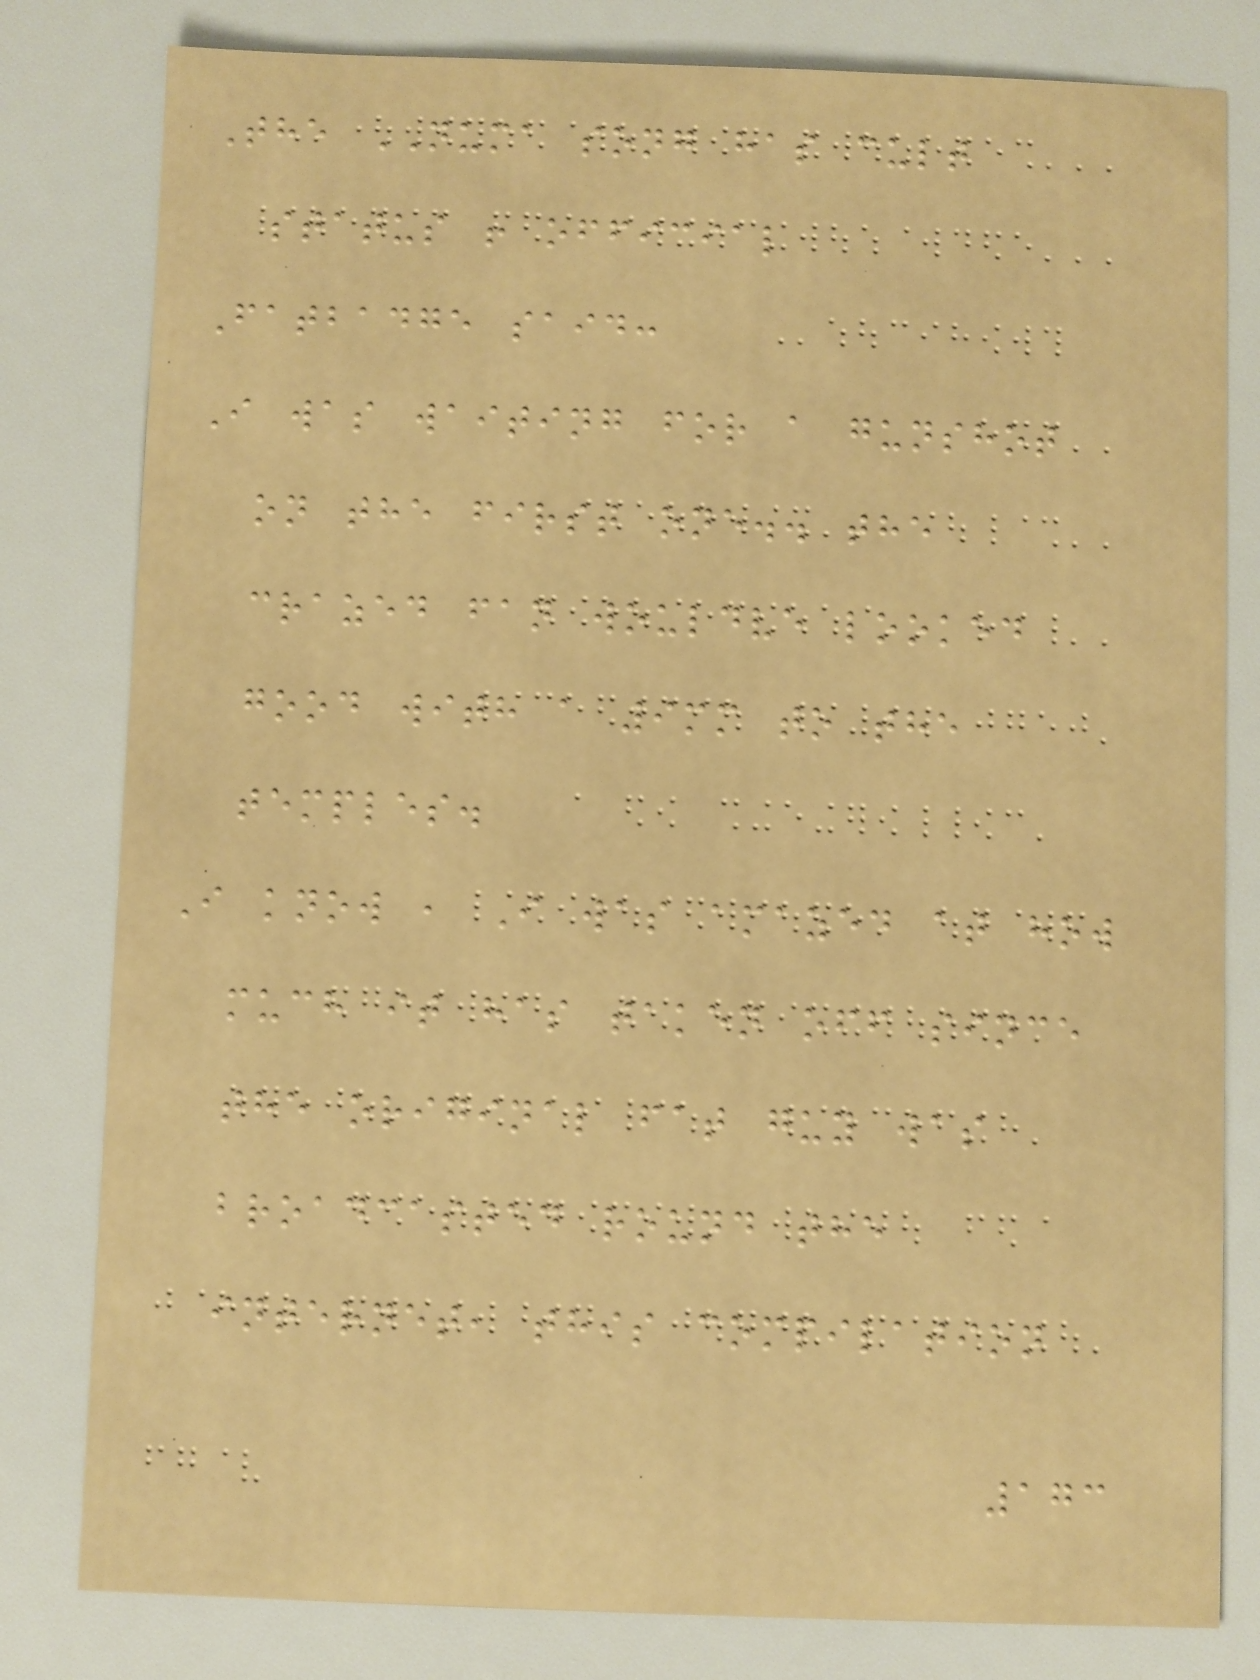The NUMA song has cult
status ! official
Fatbadge said:
I was waiting for a gunshot
on the first one.. the
crazed fan wouldve looked
good with a 9mm to the
temples.
I know , I was amazed at how
much it has taken off since
the original fat guy was
broadcasted round the
internet, this compilation
173
